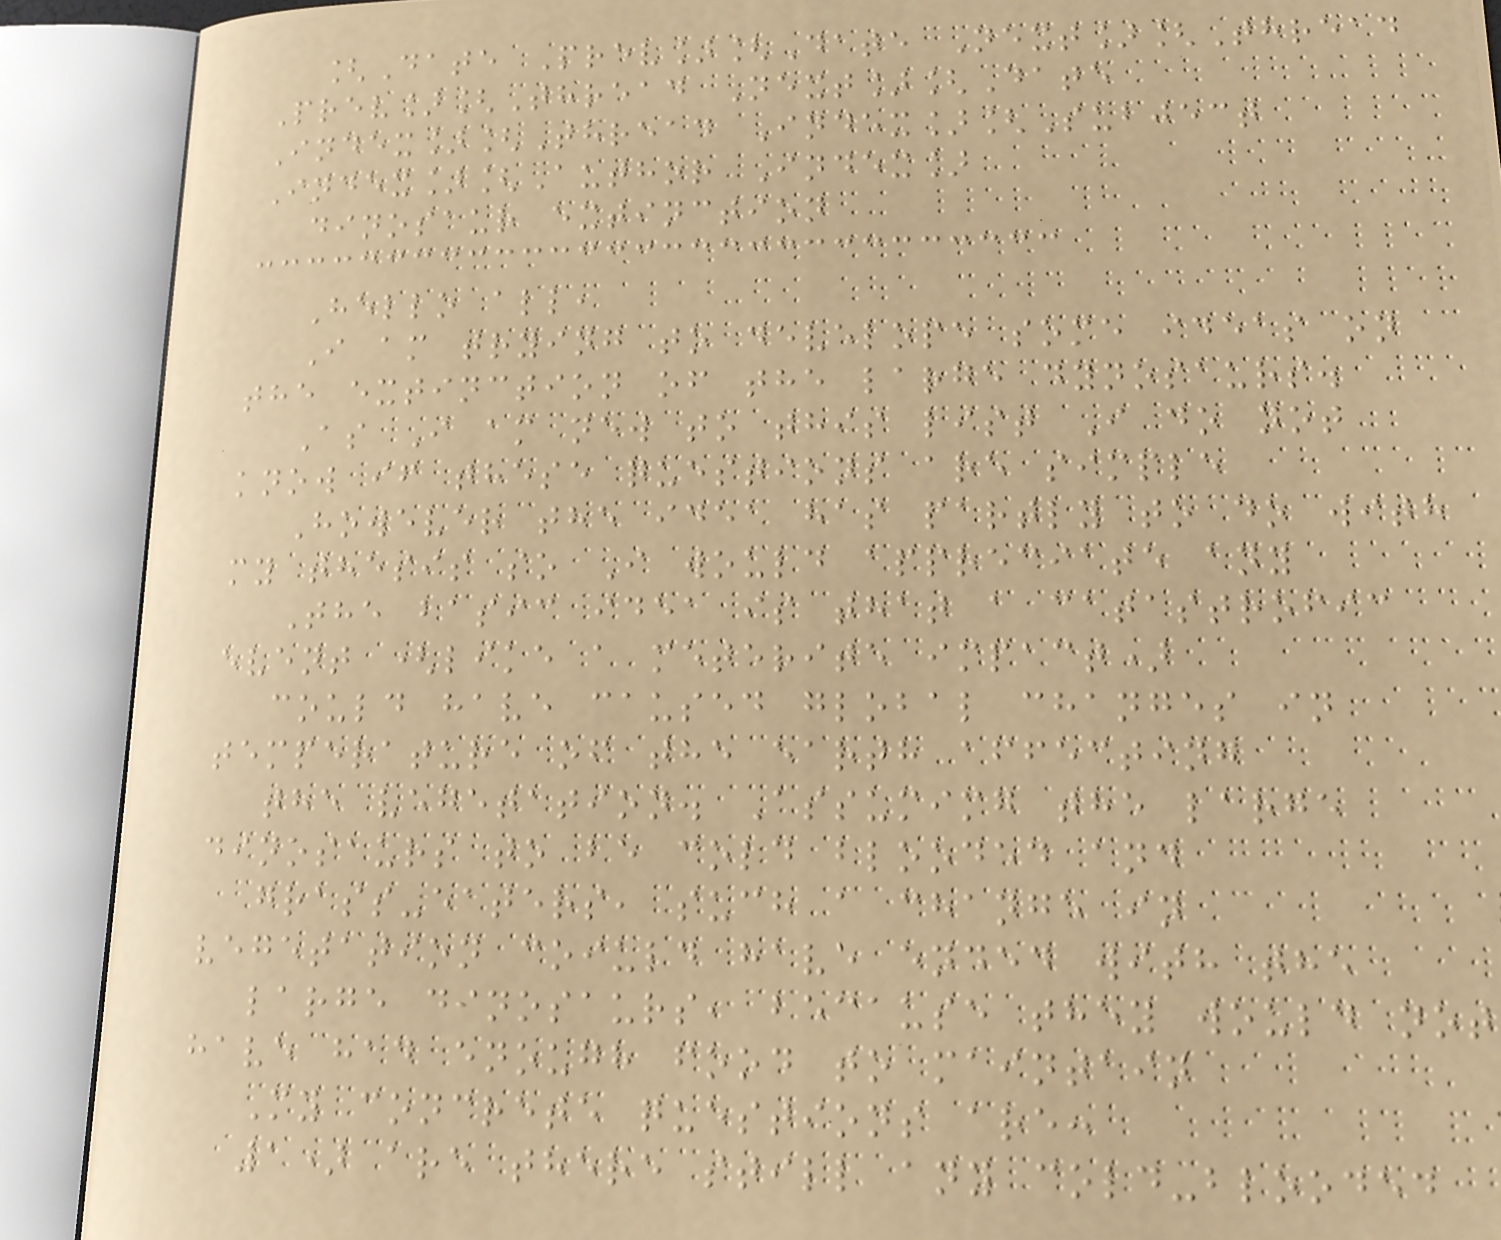[Date Prev][Date Next][Thread
Prev][Thread Next][Date
Index][Thread Index][Subject
Index][Author Index]
dinosaur extinction
Hello all,
I am trying to develope some ideas on
the extinction of the large dynosaurs.
As I am new to this list I do not
know if these questions are simple
However the idea has partly to do with
my thesis so I would appreciate any
The basic idea is that a catastrofic
event (like a meterite impact)
could have caused global changes in
temperature of the earth affecting
the vegetation. Assumimg the large
dinosaurs to be cold blooded and
grass-eaters, such a change in
vegetation coiuld have ended with the
large dinosaurs, because they would not
have had enough food to maintain
My concrete questions are:
1) are there still any cold-blooded
